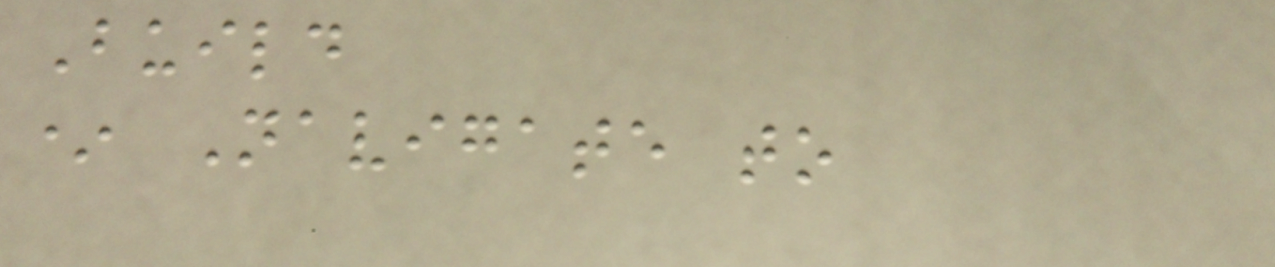Build
* Navigate to
